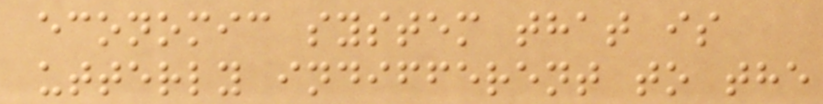economic system that is
utterly indifferent to the
